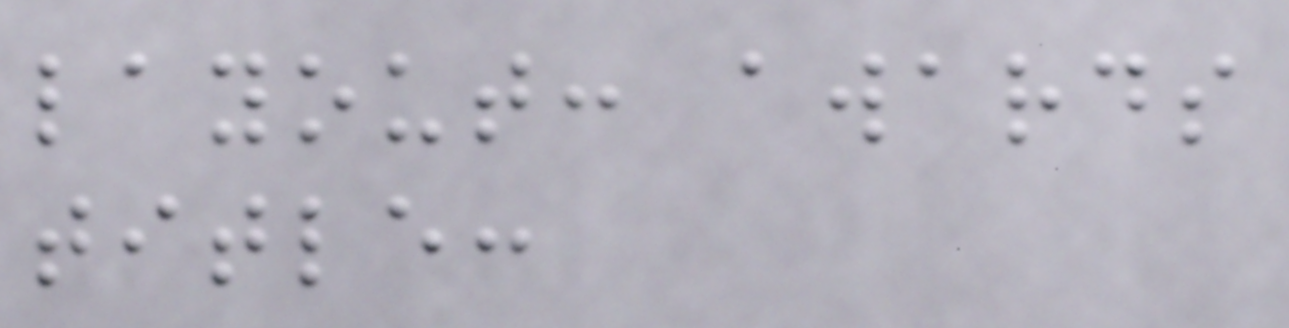layout: awards
title:
